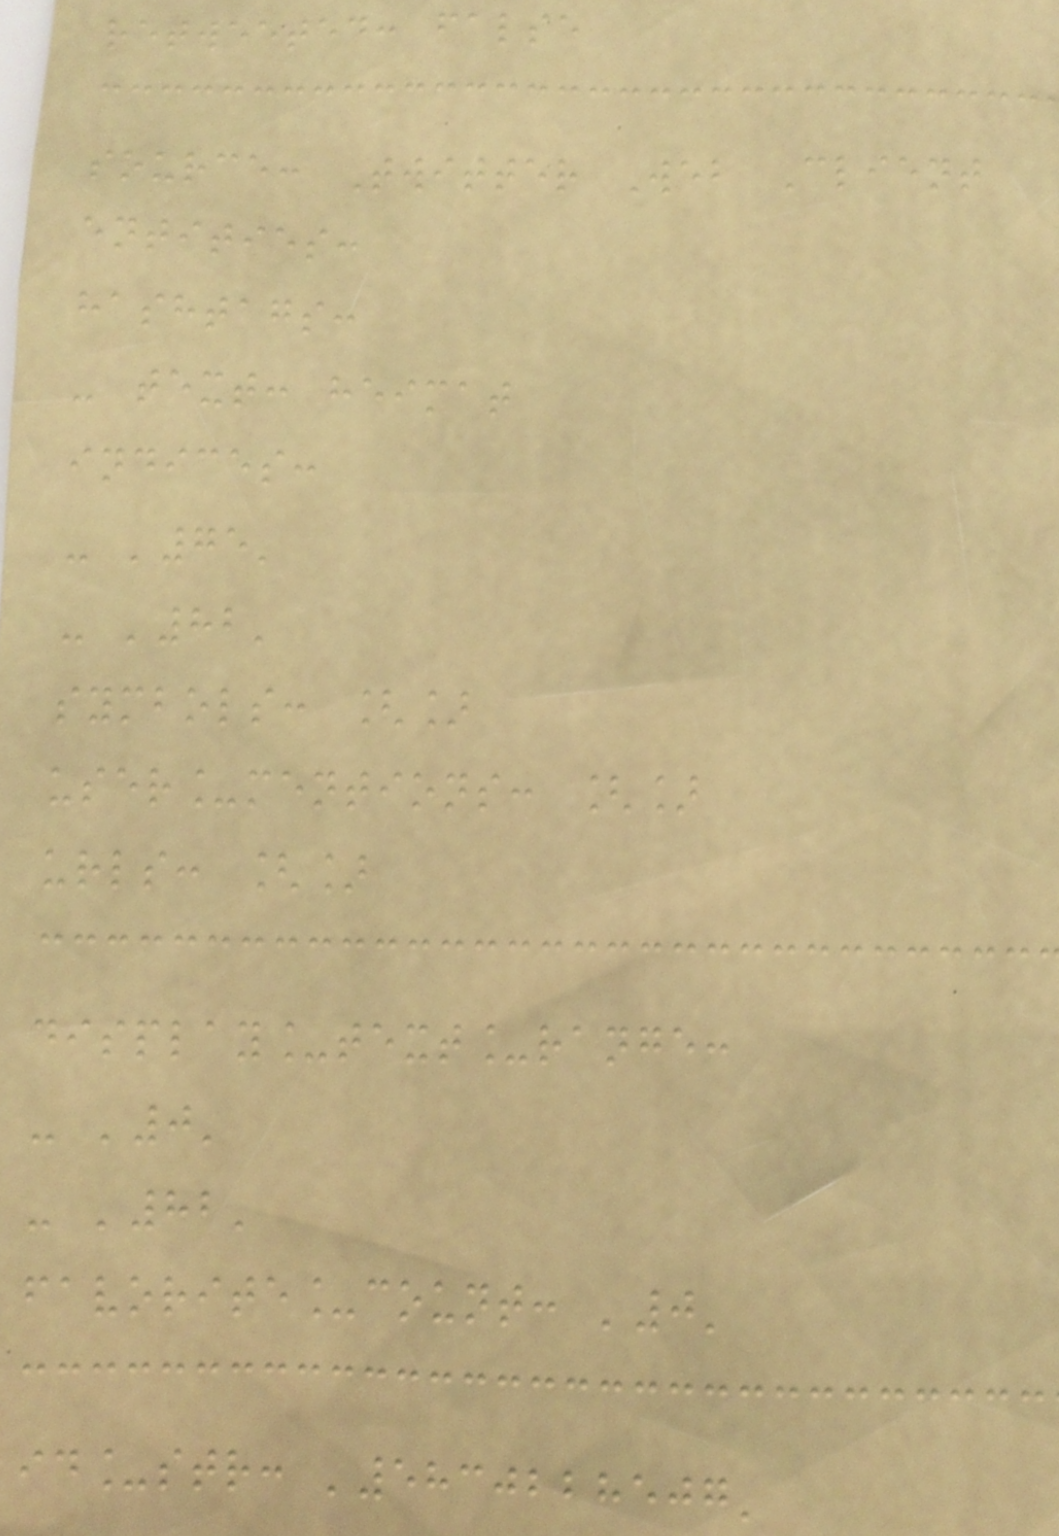retweeted: false
source: Twitter Web Client
entities:
hashtags:
- text: heimat
indices:
- '75'
- '82'
symbols: []
user_mentions: []
urls: []
display_text_range:
- '0'
- '82'
favorite_count: '0'
id_str: '5830228507'
